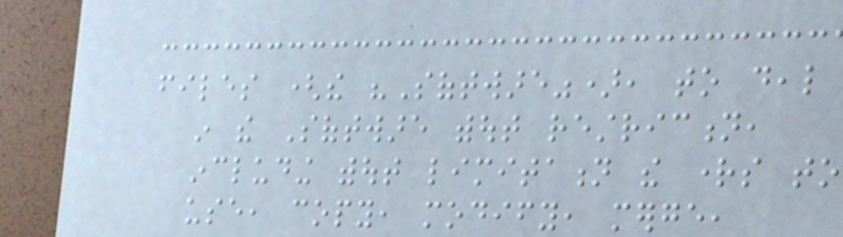files (the "Software"), to deal
in the Software without restriction,
including without limitation the rights to
use, copy, modify, merge,
